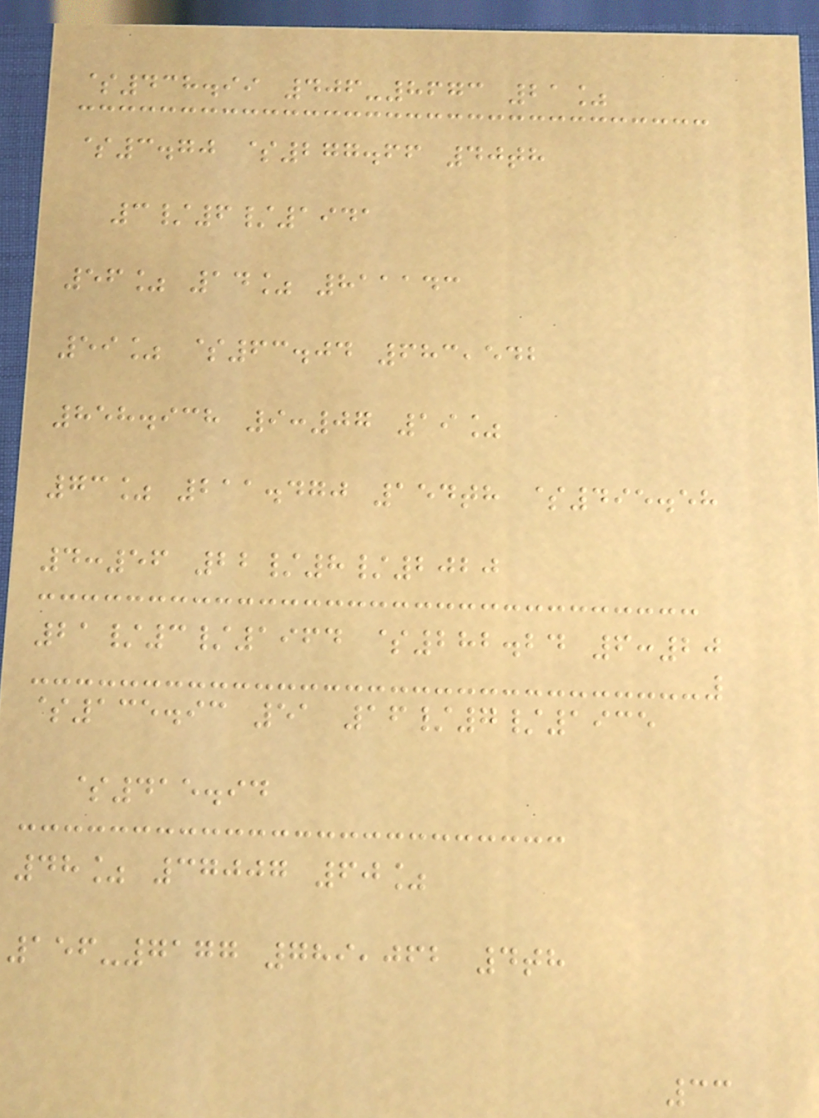$438.99 406-8673 21%
$3.70 $277.66 40th
3/6/1941
56% 14% 811143
59% $63.04 683,542
858.938 9:07 19%
73% 211.470 154th $495.58
4:56 22/8/2020
21/3/1964 $282.24 6:20
$135.93 51 16/7/1935
$415.94
48% 37007 60%
156-7177 789,062 4th
33
